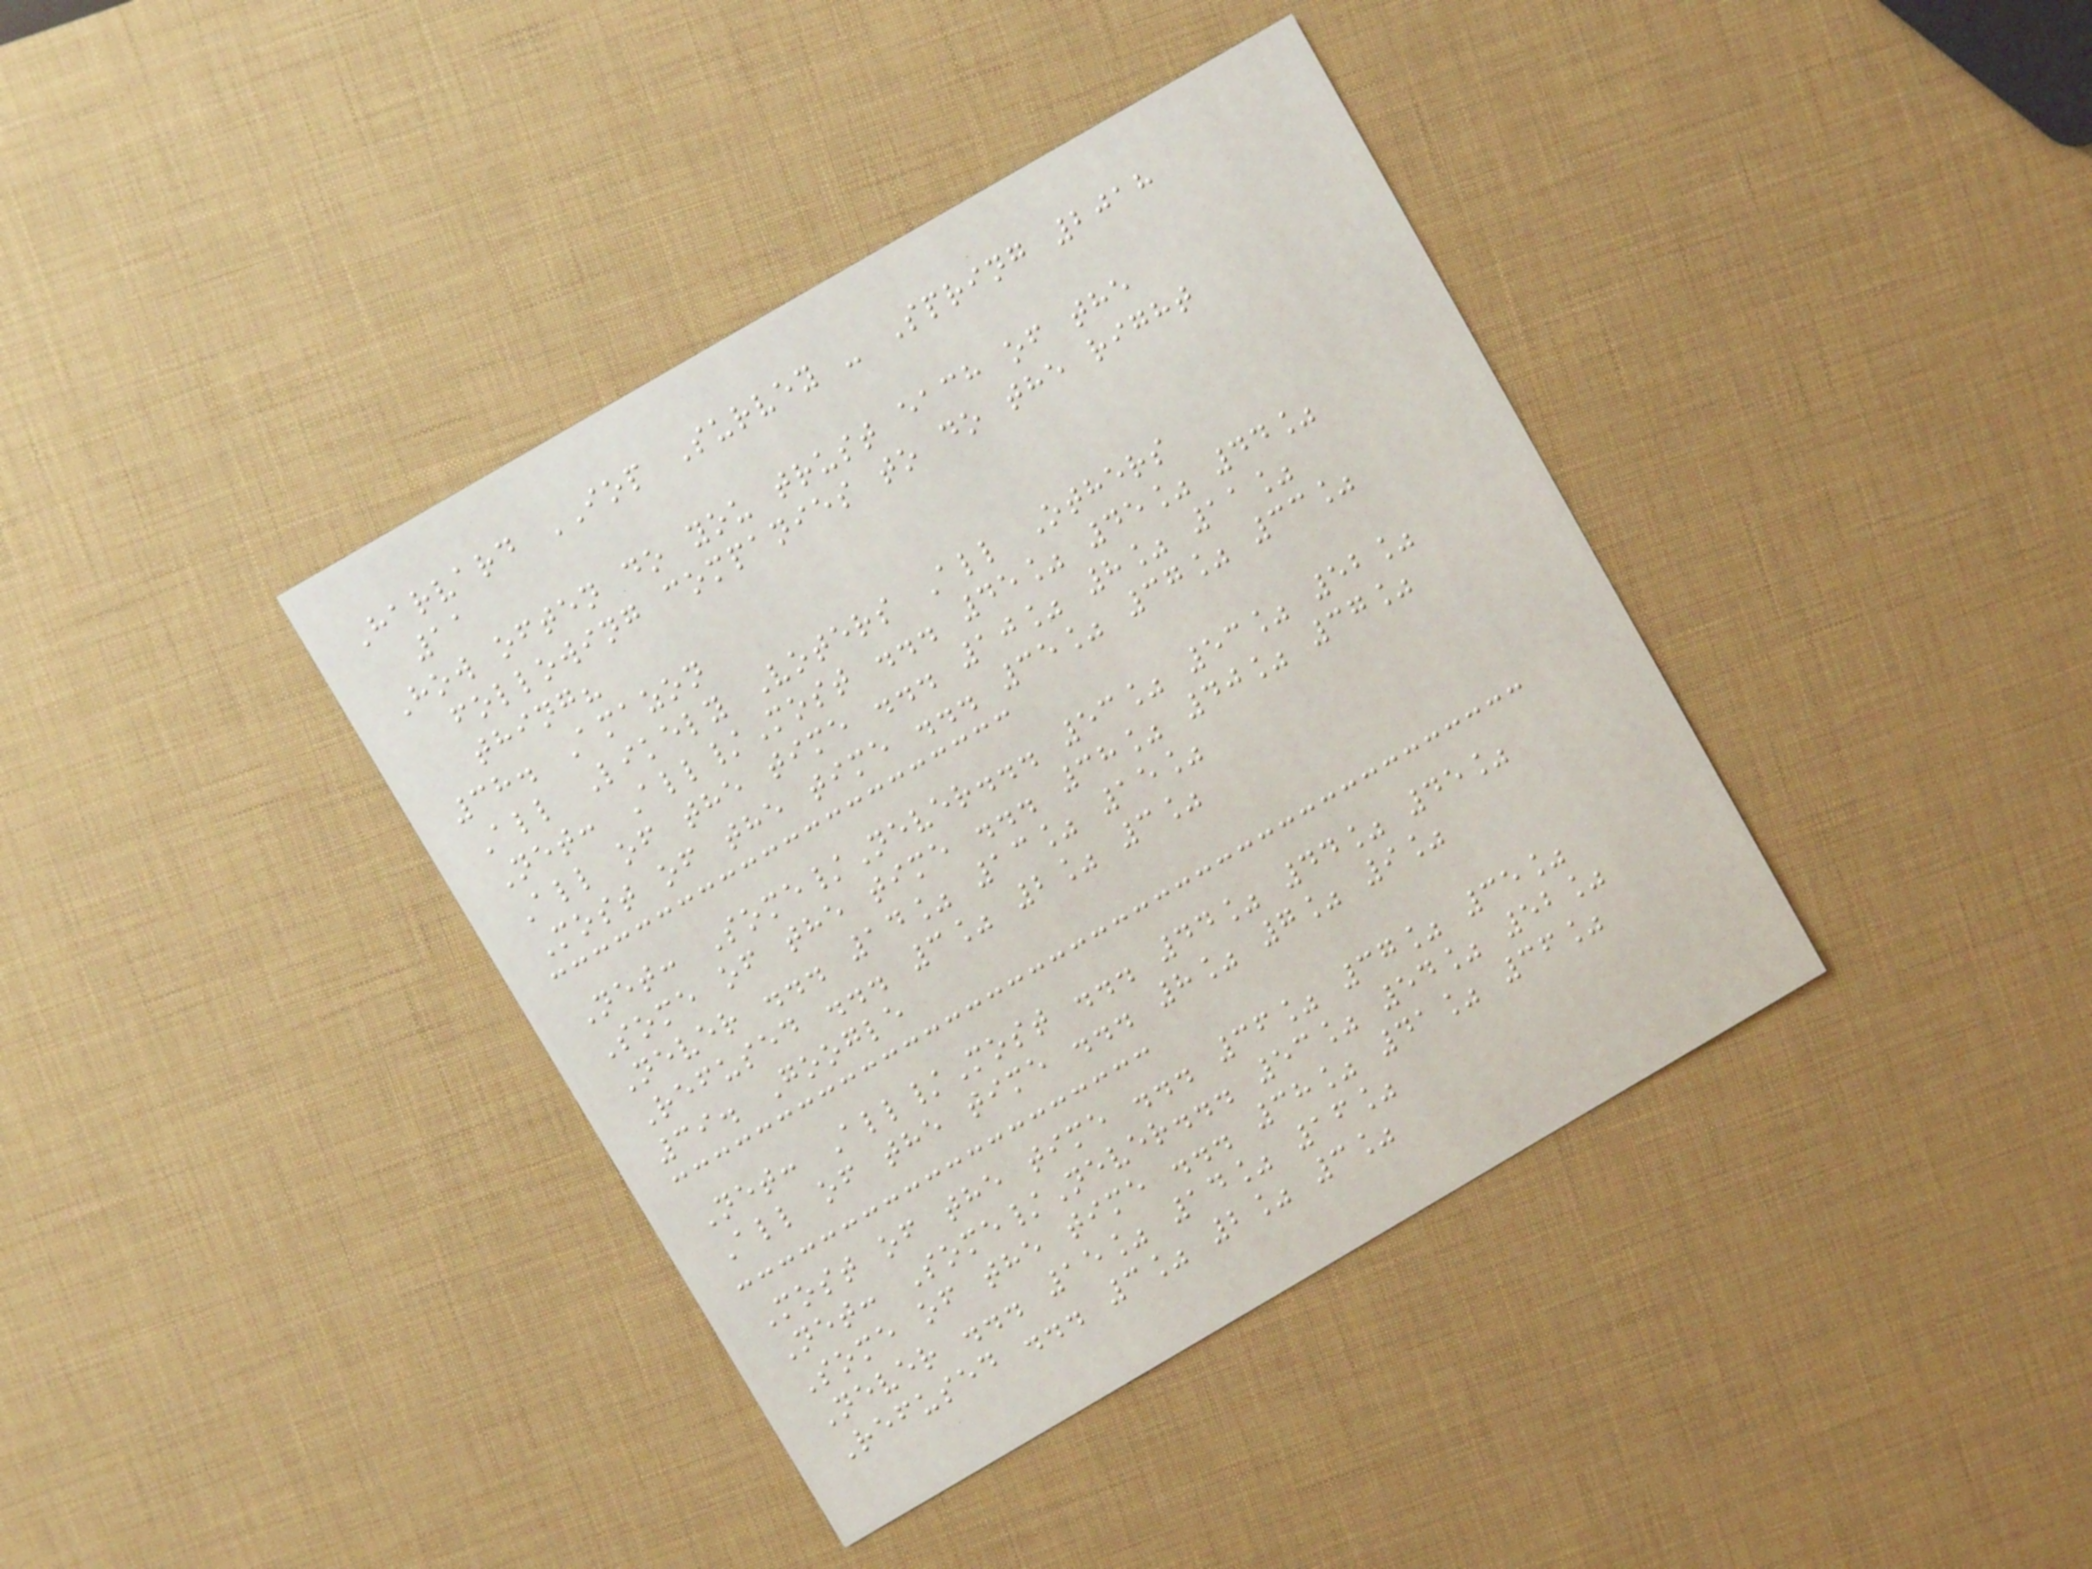Harvard IOP Survey - Spring 2018
11
How often do you trust each of the
following companies to do the right
thing?
38. Amazon
All Likely Voters All Others
Net: All/Most ... 45% 45% 44%
All of the time ... 10% 8% 11%
Most of the time ... 35% 37% 33%
Net: Some/Never... 53% 53% 52%
Some of the time ... 38% 40% 37%
Never ... 14% 13% 15%
Refused ... 3% 2% 3%
39. Google
Net: All/Most ... 44% 44% 45%
All of the time ... 8% 7% 9%
Most of the time ... 36% 37% 35%
Net: Some/Never... 53% 54% 52%
Some of the time ... 38% 41% 36%
Never ... 15% 14% 16%
Refused ... 3% 2% 3%
